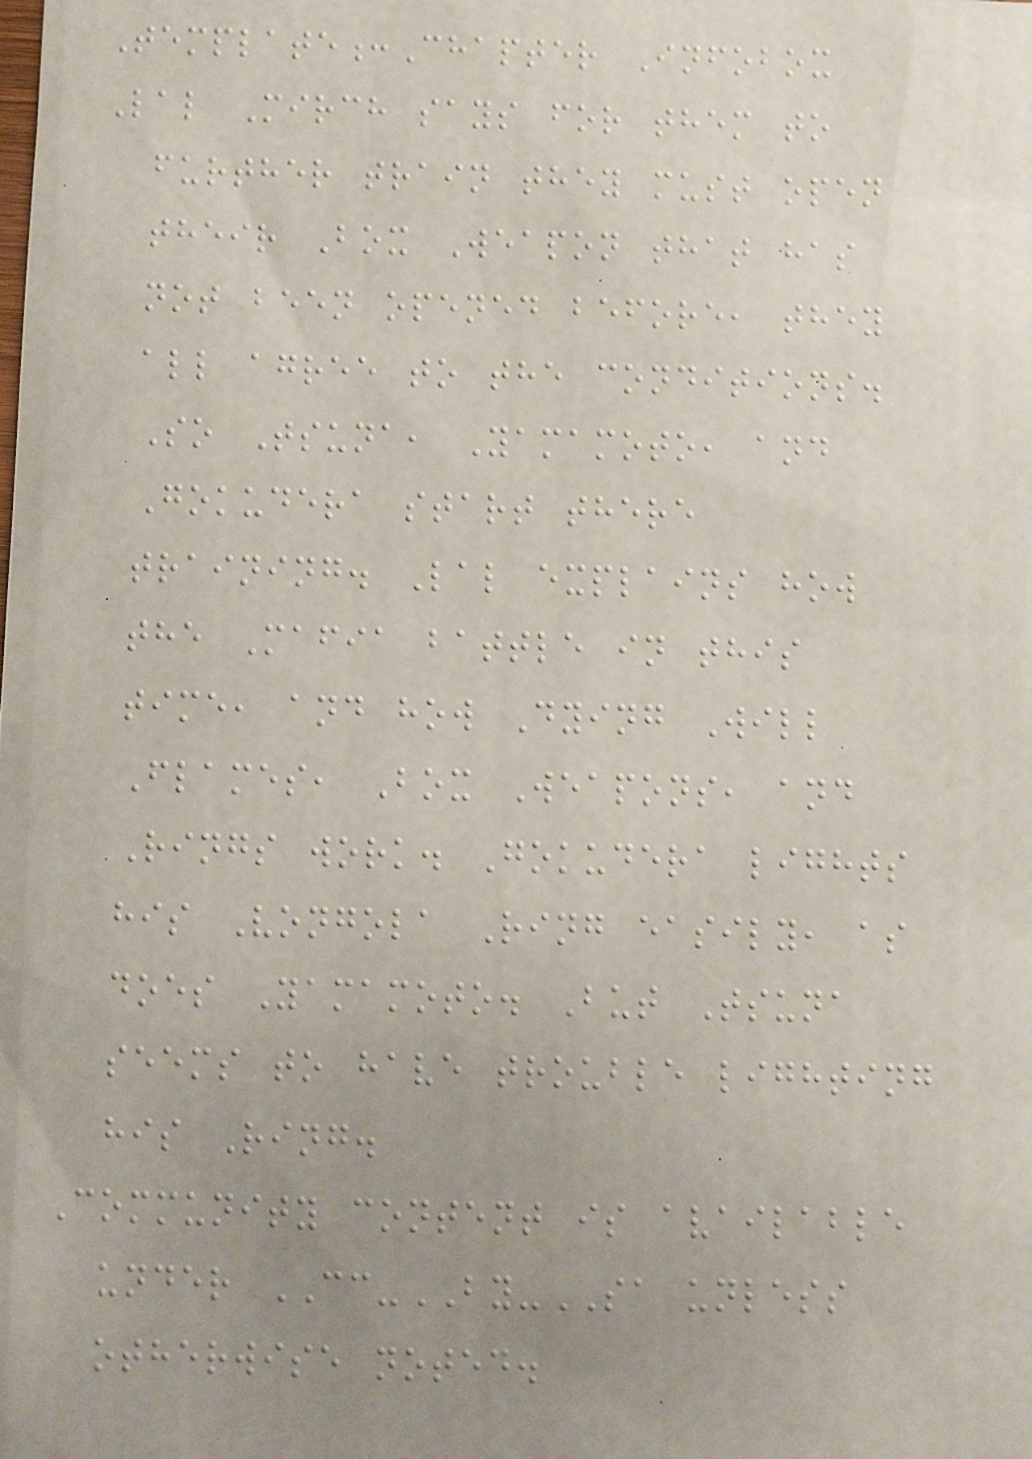Template:Chapter Infobox
Lal Mirch says for them to
further train they must open
their Box Weapon that has
not been opened before, they
all agree to the conditions.
So Tsuna, Yamamoto, and
Gokudera start there
training. Lal explains how
the Mafia battle in this
time, and how Dying Will
Flames, Box Weapons, and
Rings work. Gokudera lights
his Vongola Ring easily, as
does Yamamoto. But Tsuna
seems to have trouble lighting
his Ring.
Community content is available
under CC-BY-SA unless
otherwise noted.
